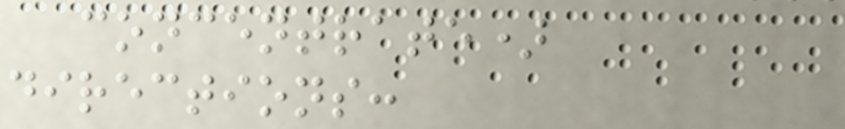concentrate)
directions:
